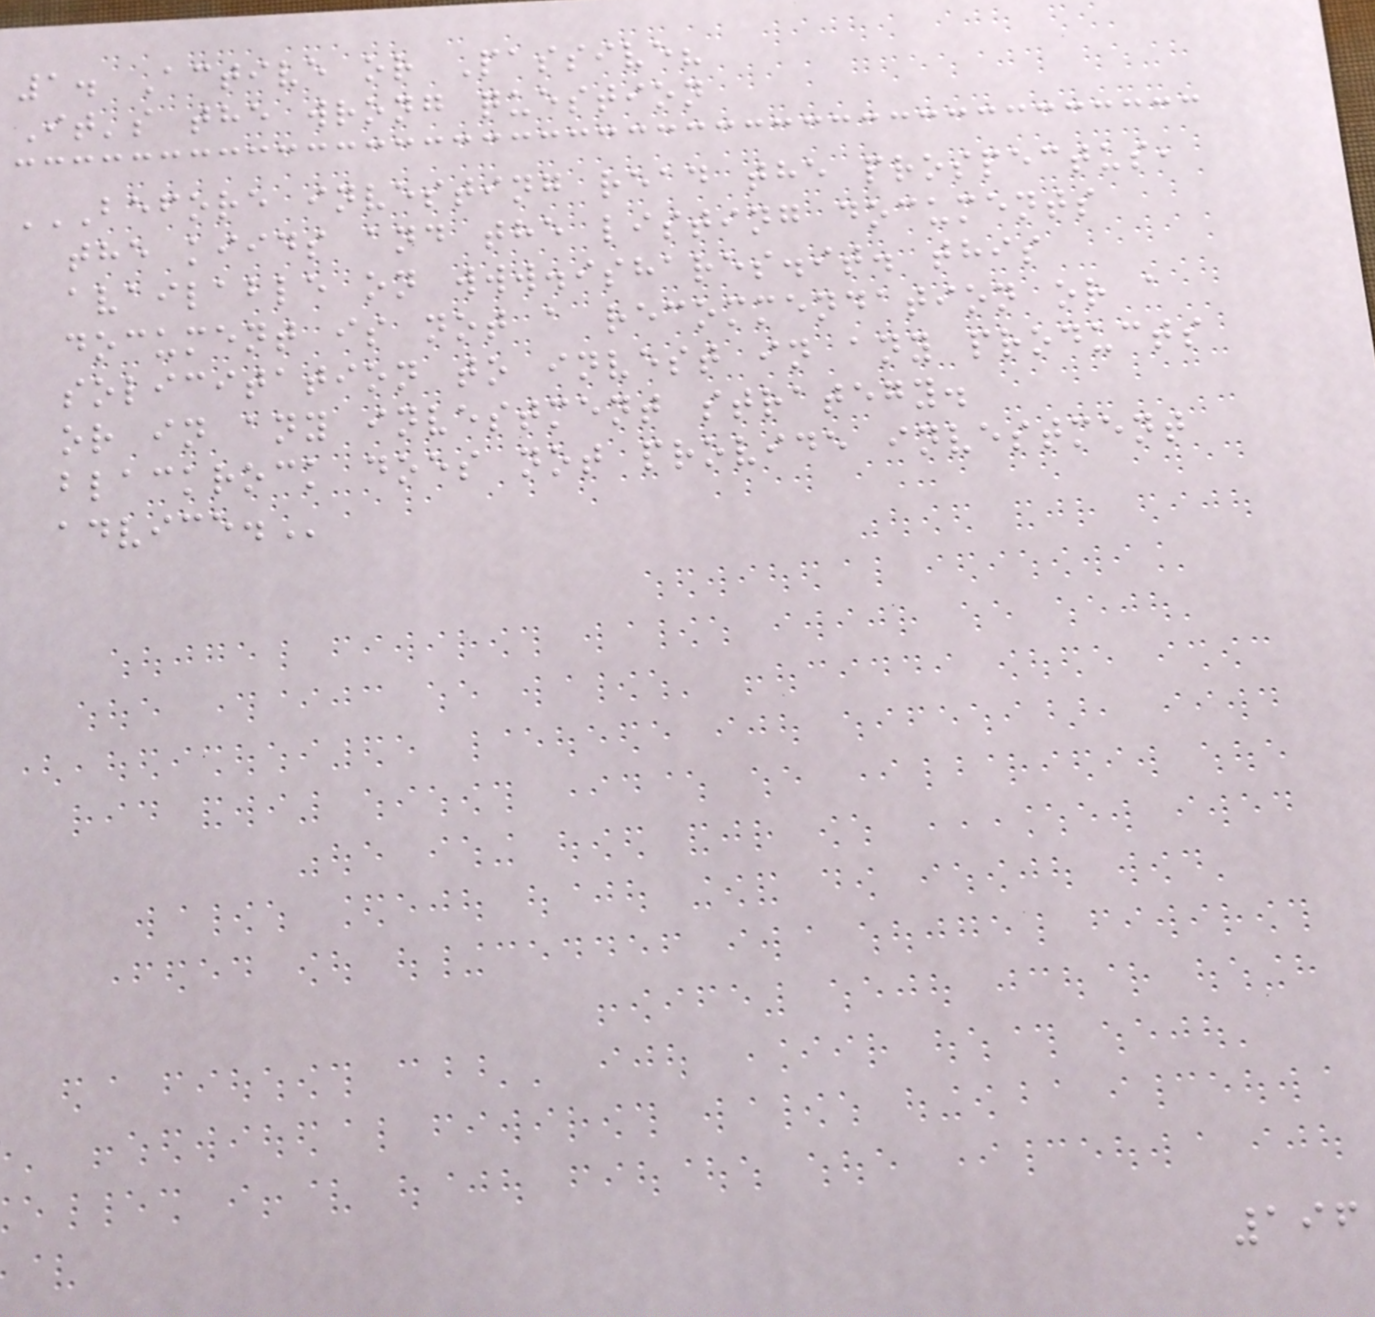1. Active or Passive?
It's the wrong question
BEFORE INVESTING READ THE PROSPECTUS,
THE KIIDS AND THE LISTING DOCUMENTS
AVAILABLE ON WWW.ISHARES.IT. THIS
DOCUMENT IS NOT A RECOMMENDATION OR A
SOLICITATION TO INVEST IN ANY PRODUCTS
OR IN ANY INVESTMENT STRATEGY.
BLACKROCK DOES NOT PROVIDE INVESTMENT
ADVICE.
196
